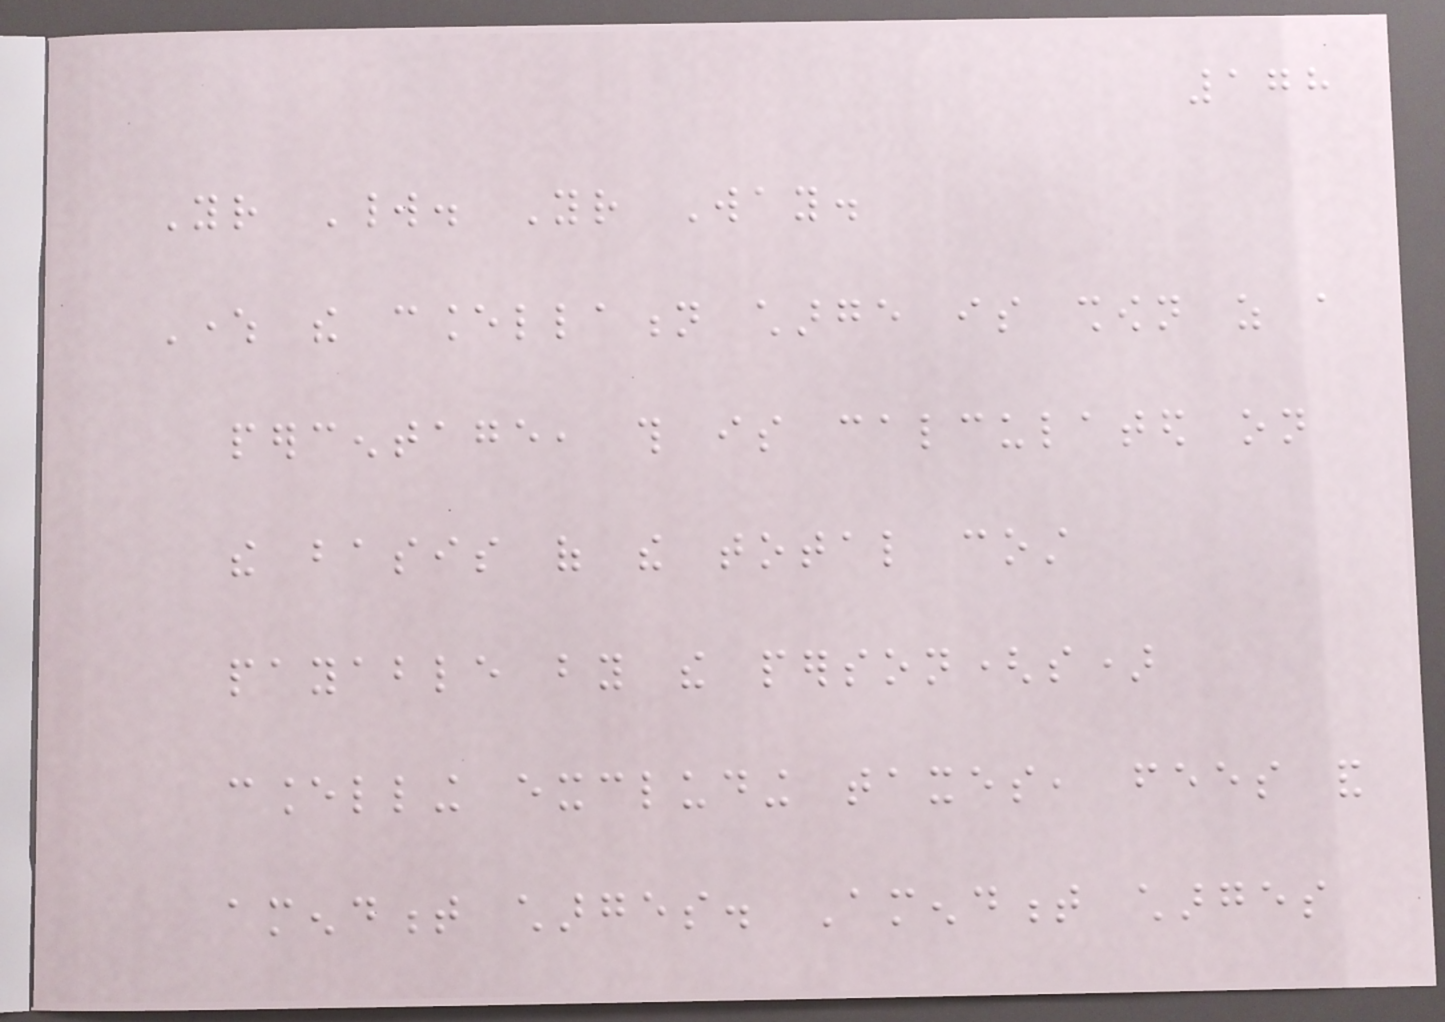178
Your World. Your Way.
Where the cancellation charge is shown as a
percentage, this is calculated on
the basis of the total cost
payable by the person(s)
cancelling excluding taxes, fees and
amendment charges. Amendment charges
